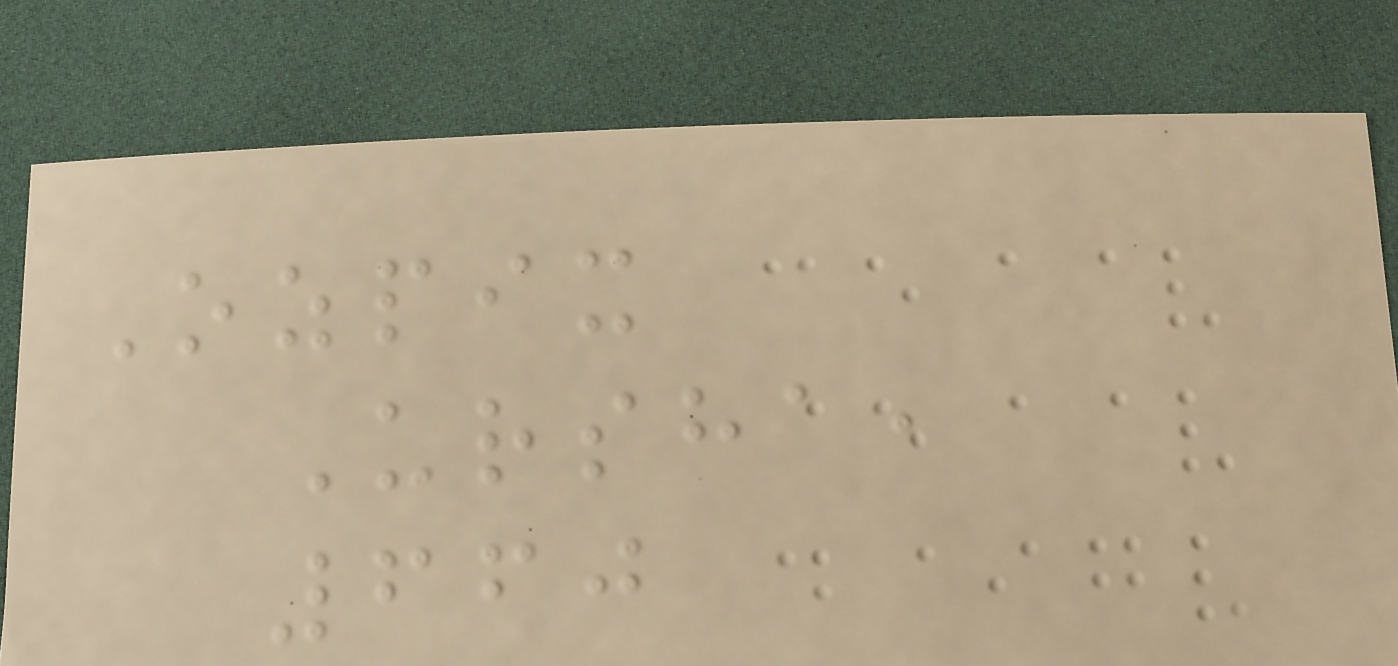Ozpix
Ursha,
660
